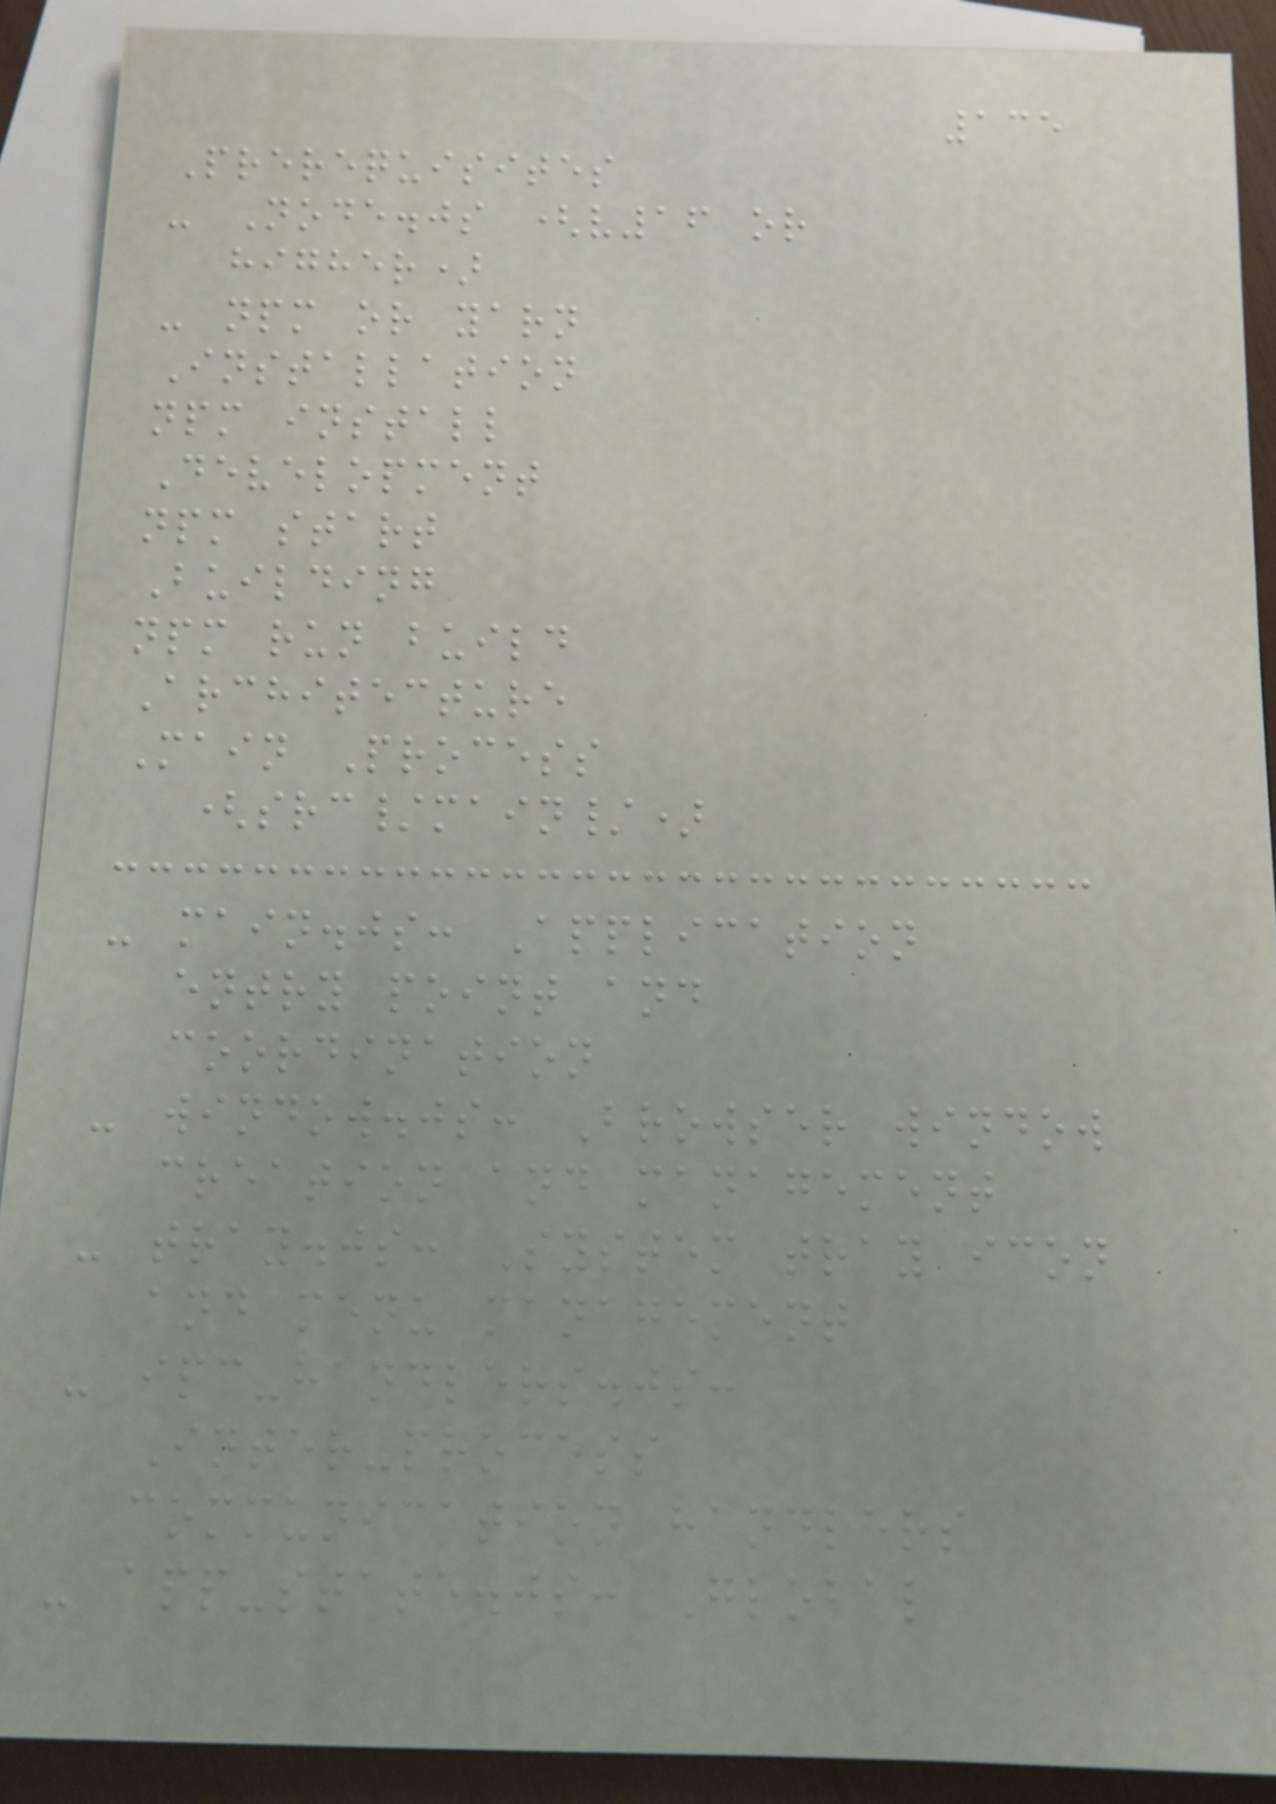135
Prerequisites
- Node.js (v16 or
higher)
- npm or yarn
Installation
npm install
Development
npm start
Building
npm run build
Architecture
Main Process
(src/main/)
- main.js: Application
entry point and
coordination
- window.js: Browser window
creation and management
- tray.js: System tray icon
and menu management
- ipc-handlers.js:
Inter-process
communication handlers
- app-state.js: Global
